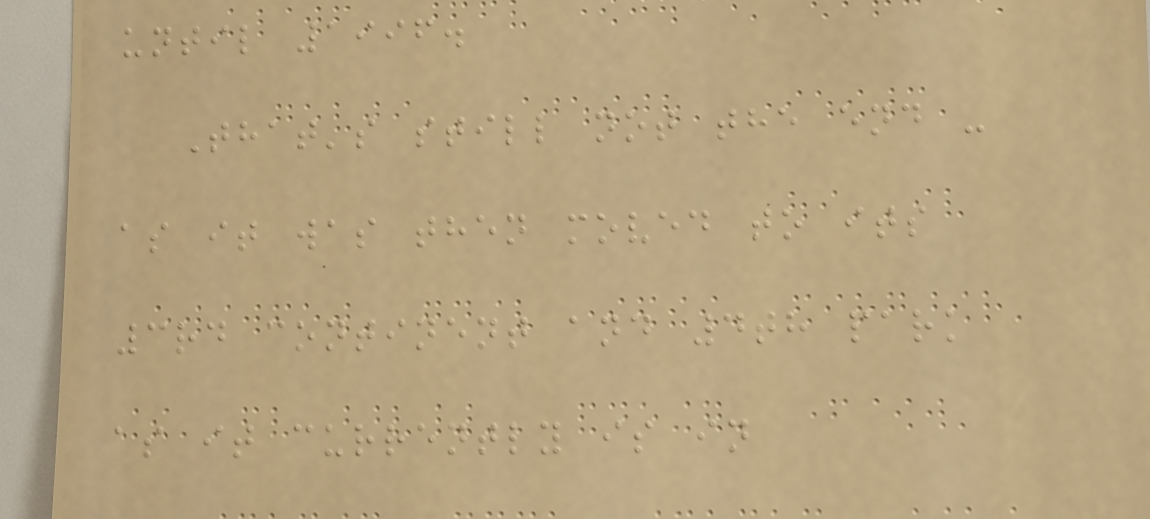until 1996.
That's still not the end -
as it was then moved to its
3rd continent and 4th park
as it currently is in
